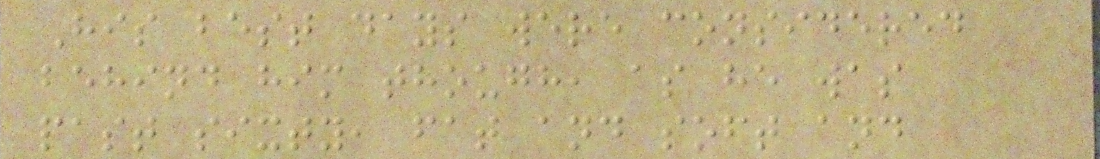His best days were considered
behind him though, as he was
past sixty, fat and soft and
